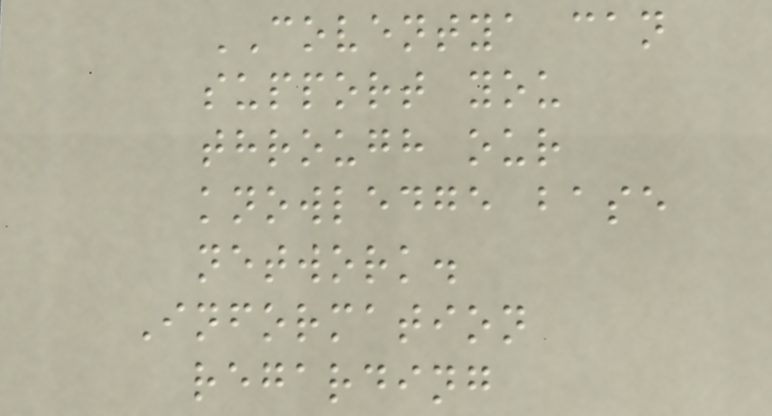COVENTYA can
support you
through our
knowledge base
network.
Information
regarding
